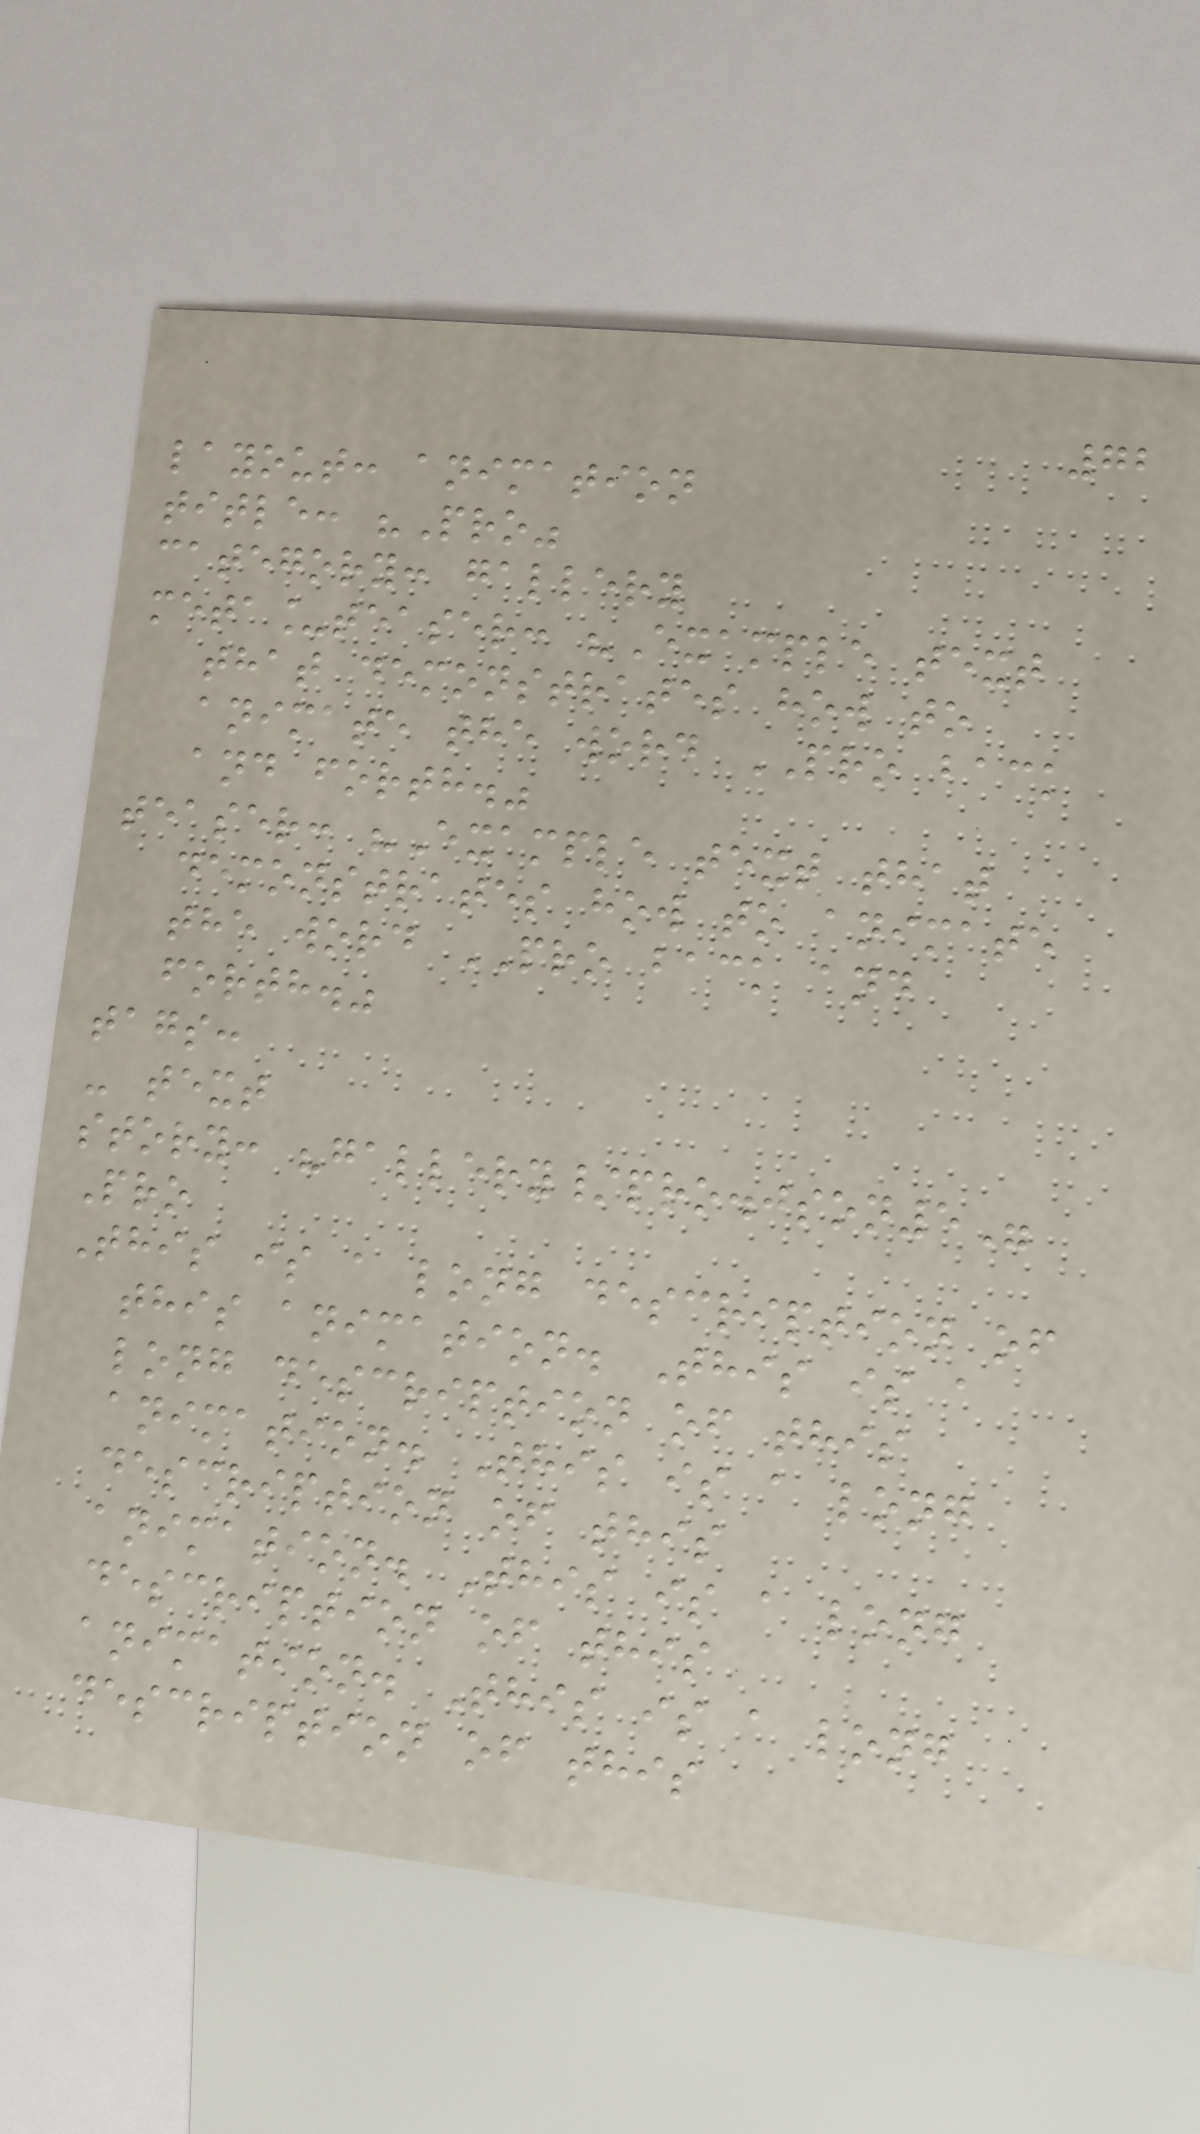72
layout: animation
title: "Pro"
category: gallery
meta_teaser: "Example text
that demonstrates how to
animate the word PRO back
and forth."
teaser: "Example text that
demonstrates how to animate
the word PRO back and
forth."
tags:
- text
story: "gallery/pro.json5"
Pro
This is a long description of
this animation. This is a
long description of this
animation. This is a long
description of this
animation. This is a long
description of this
animation. This is a long
description of this
